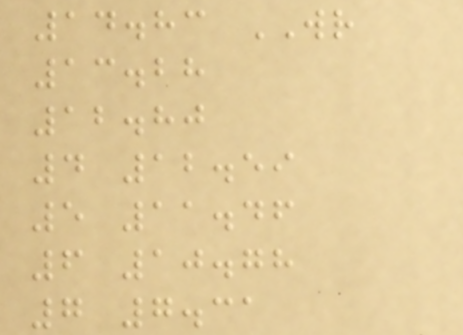14.83 WR
13.28
12.80
4 12.59
5 11.46
6 10.78
7 7.31
